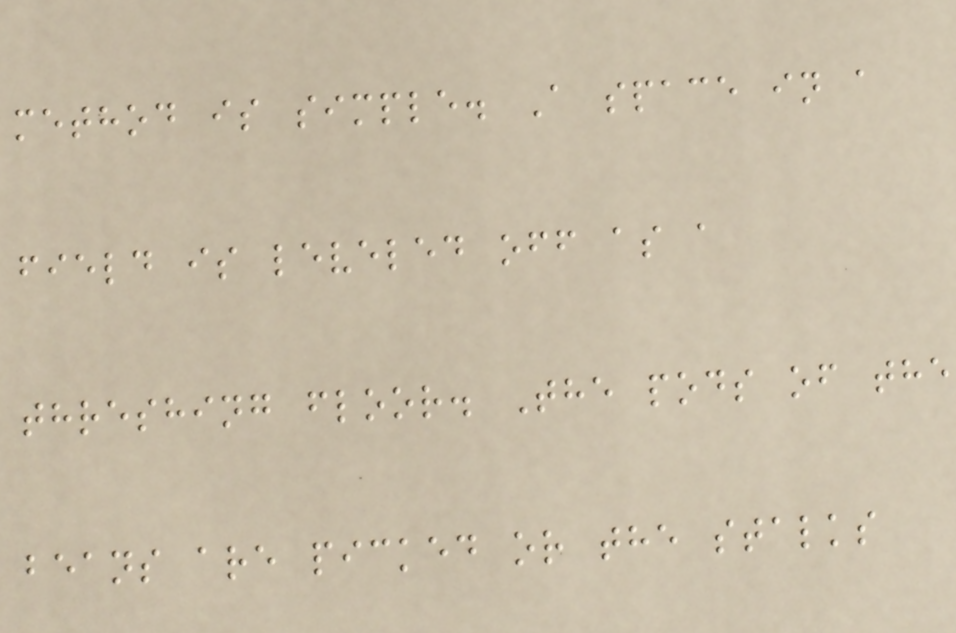method is simple. A space in a
field is leveled off as a
threshing floor. The pods of the
beans are picked or the stalks
